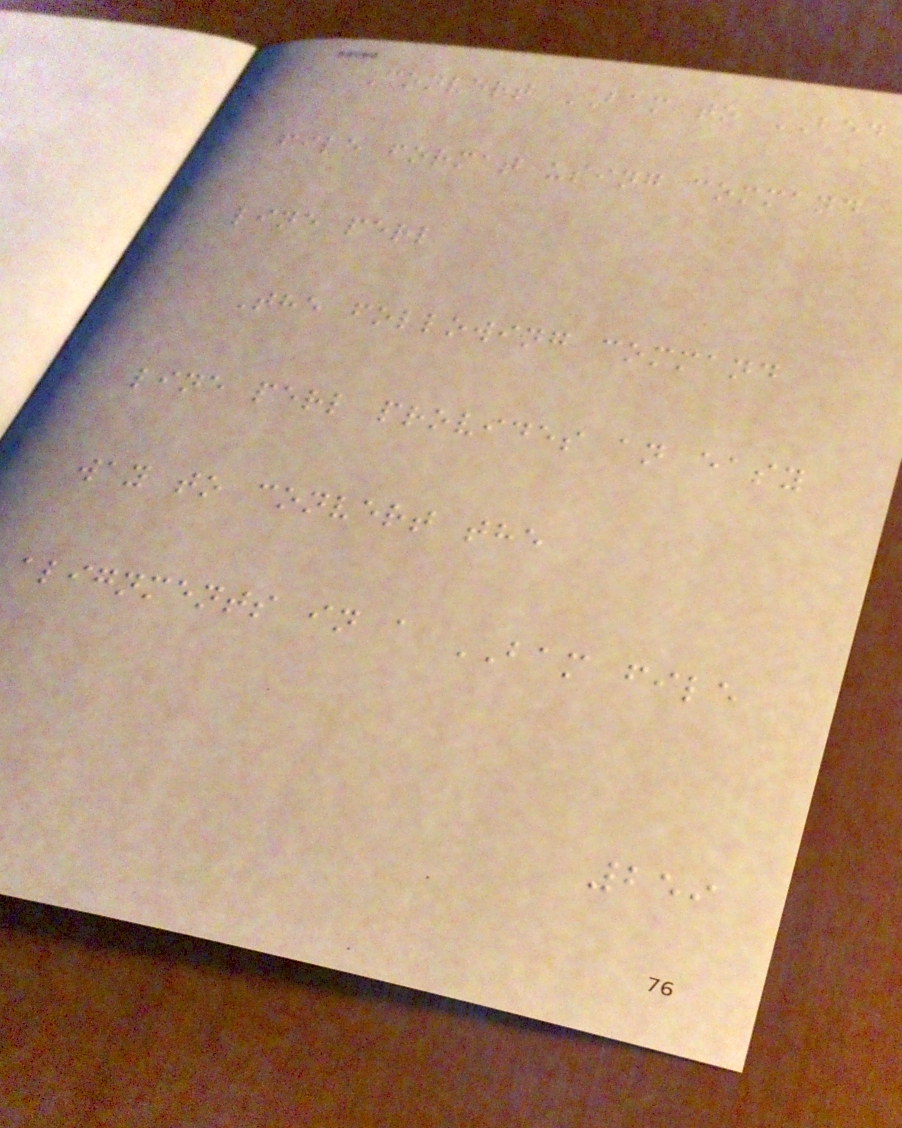Convert BAM to BED
file format using command
line perl
The following command
line perl provides an easy
way to convert the
alignments in a BAM file
259
